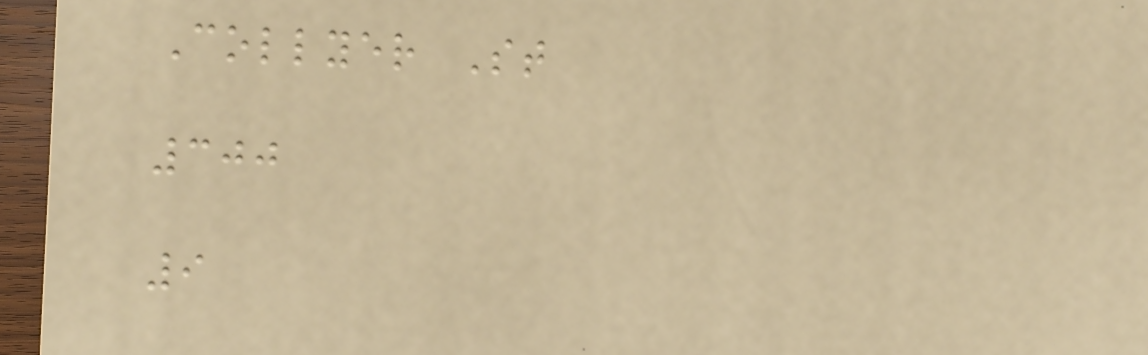Collyer St
300
9
